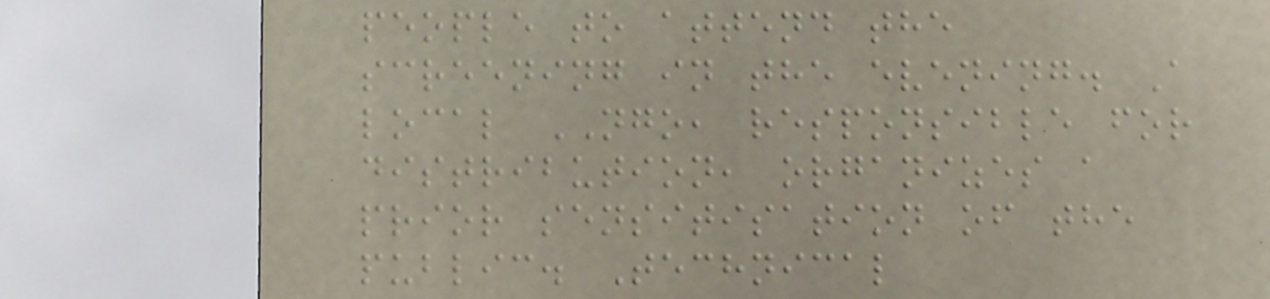people to attend the
screening in the evening. A
local NGO, responsible for
distribution, organizes a
prior sensitisation of the
public. Technical
